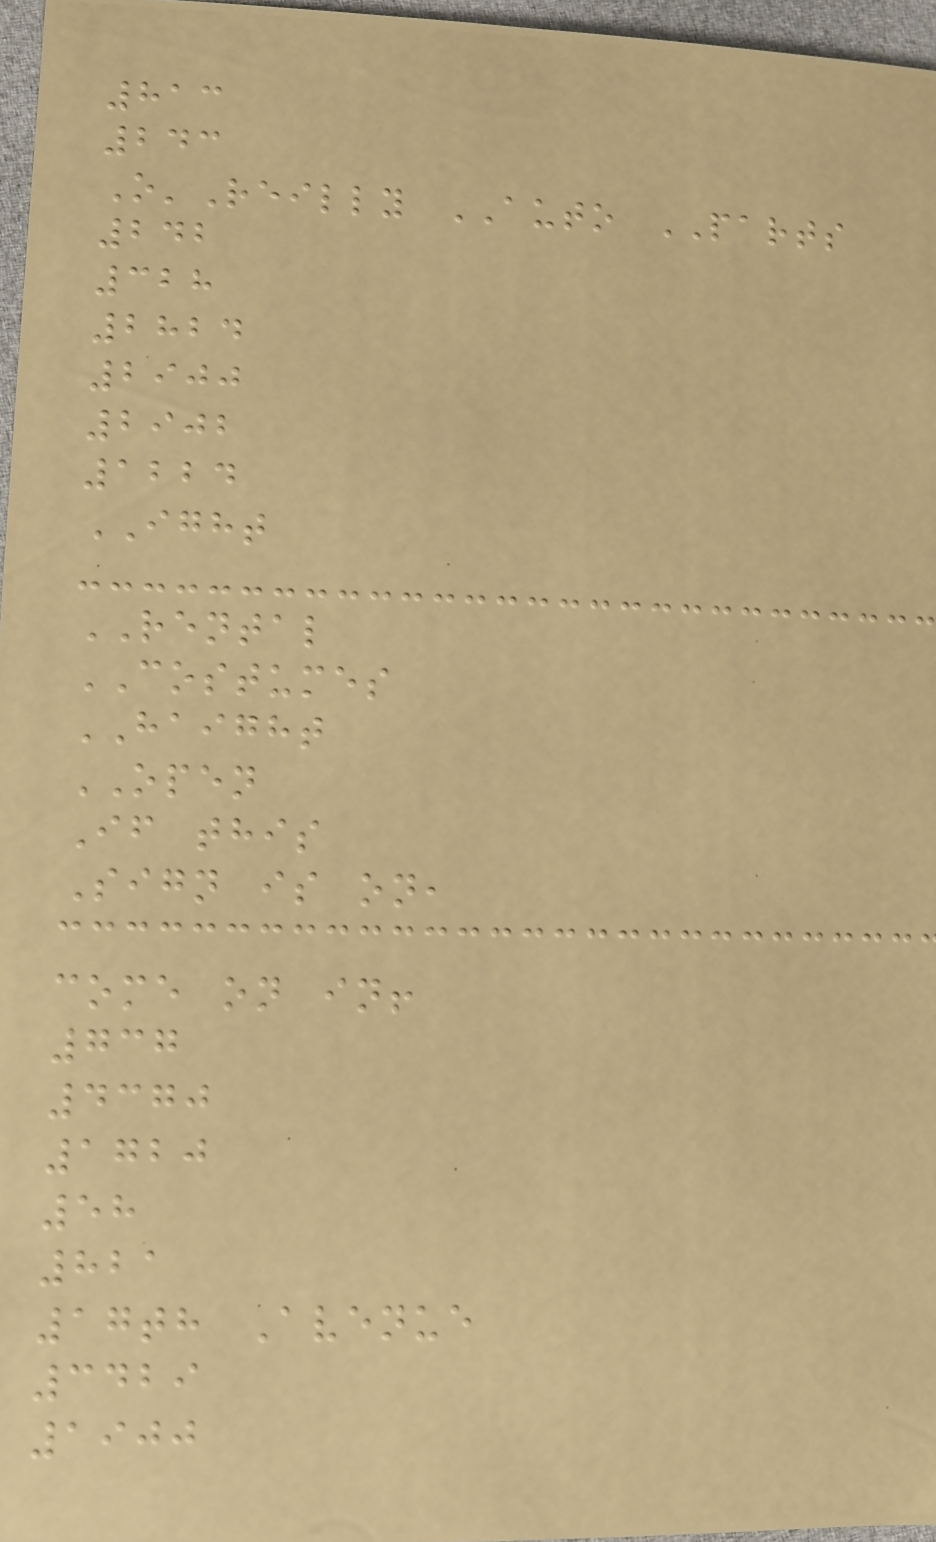813
243
O'Reilly AUTO PARTS
242
328
2824
2900
2902
1224
IGHT
RENTAL
COSTUMES
HAIGHT
OPEN
If this
Sign is on,
come on in!
737
4370
1720
58
821
17th Avenue
3429
1900
